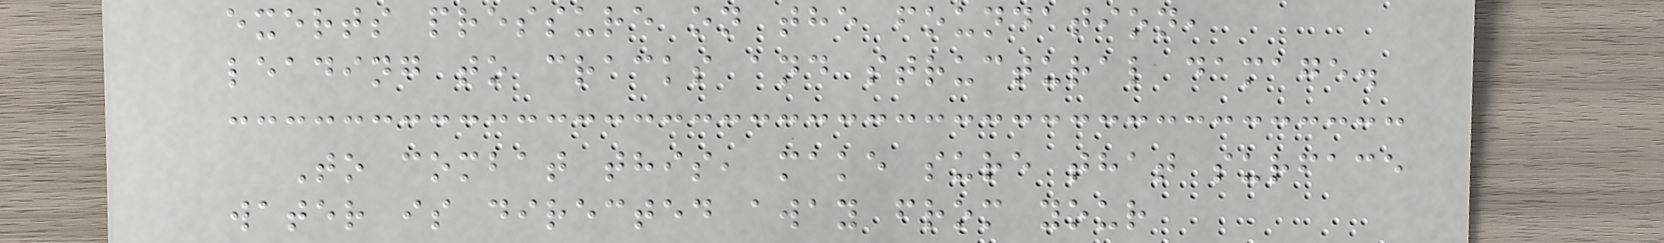exerts pressure on the foundation,
leading to cracks and structural damage.
To combat this, make sure that surface
water is directed away from your
